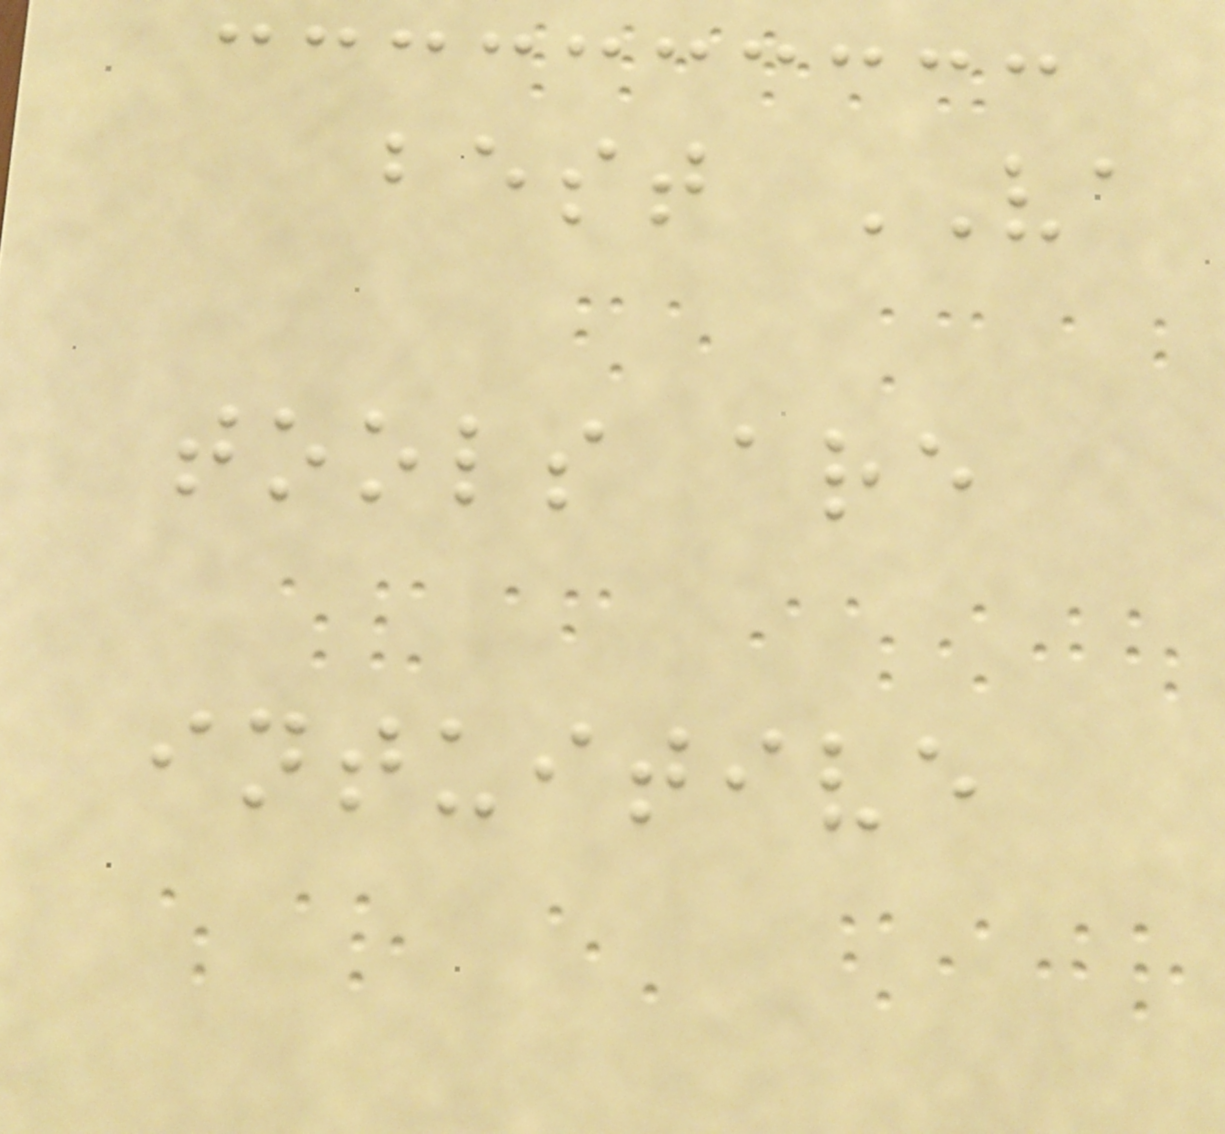best VA
tools are
intuitive
